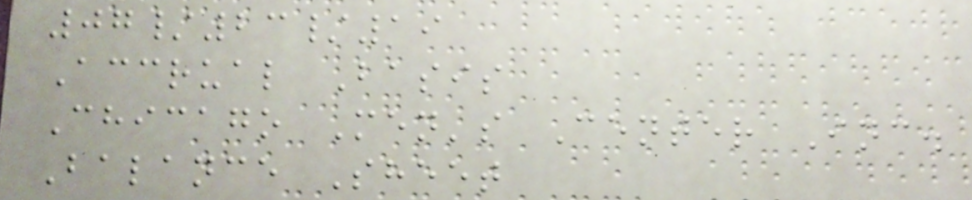07/23/19
Accrual Basis
Chicago Men's Center Inc.
Balance Sheet
